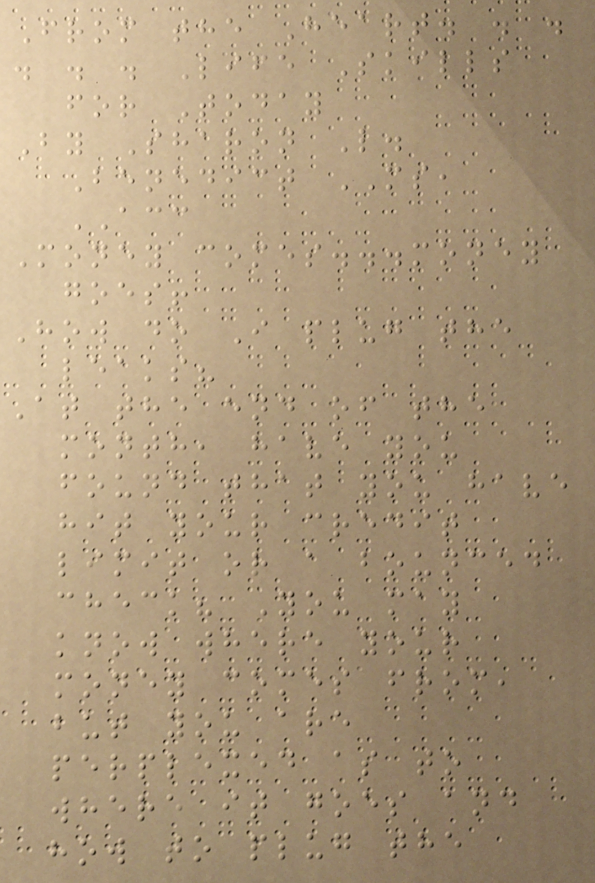From the Heart. . .
. . . Life Skills
for Today
By Sharon L.
Benedict MS,
ACC
Money comes...money
goes!
How do I plug the
leaks?
At the end of the
month, have you
found that you have
hit your credit
limit or a bounced
check? You may
know where your
money comes from,
but you are
perplexed as to
where it goes and
how to plug the
